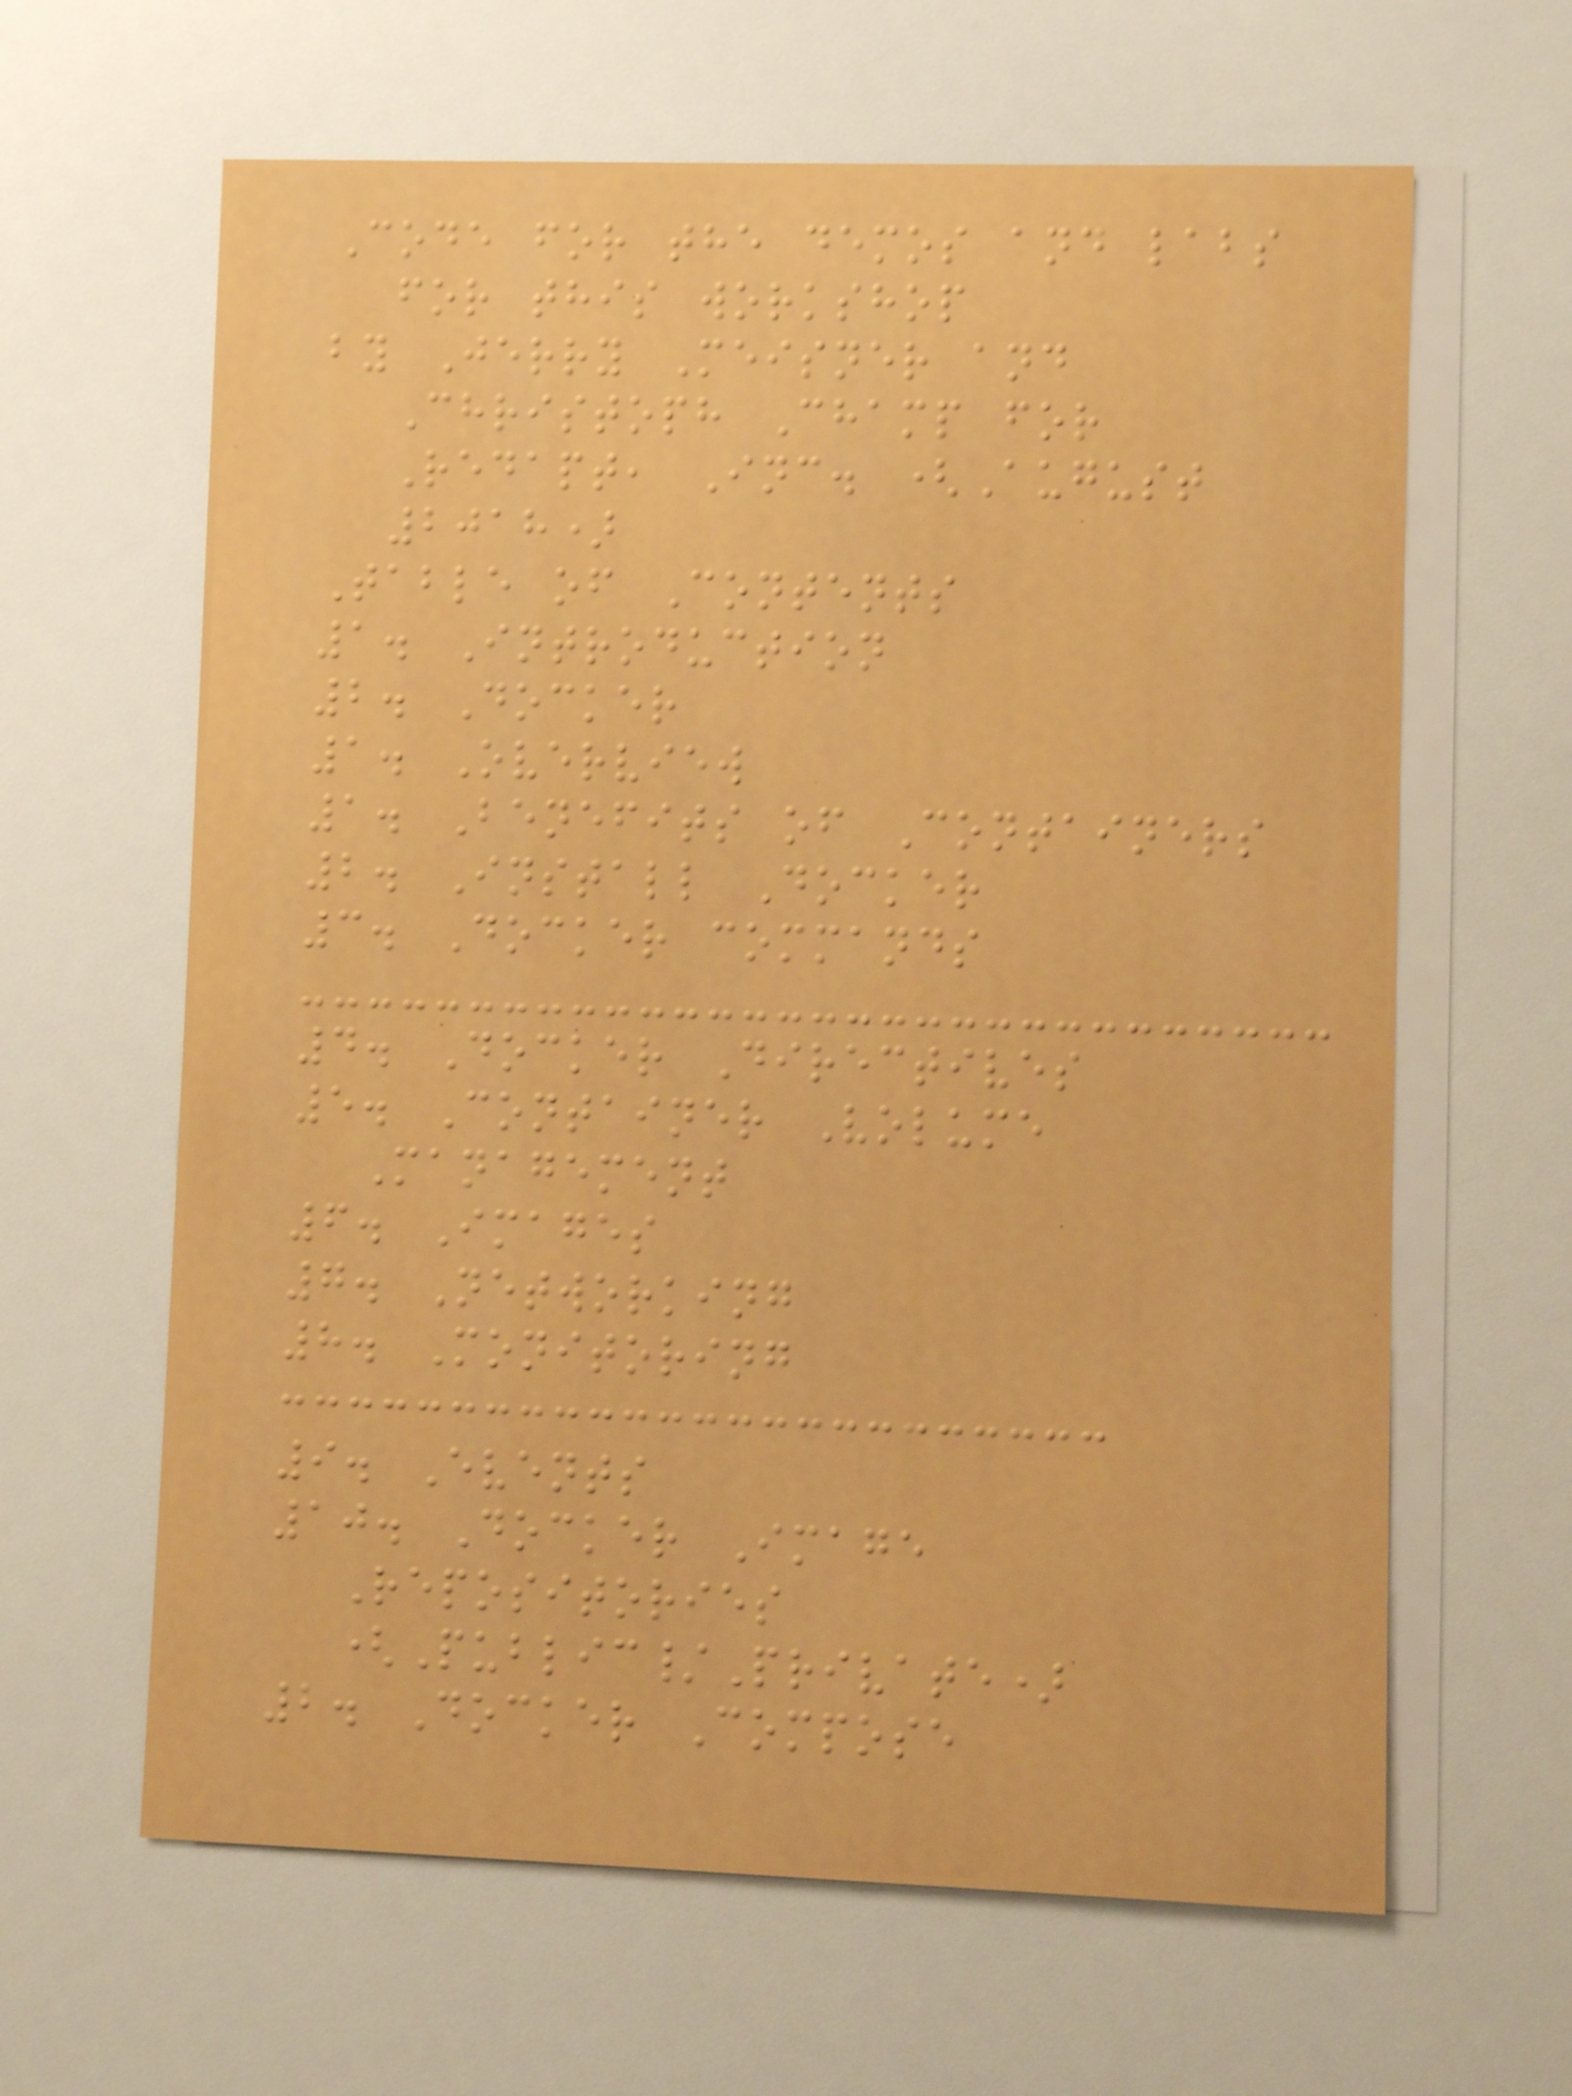Code for the demos and labs
for this workshop
by Jerry Meisner and
Christoph Champ for
Redapt, Inc. (August
2018)
Table of Contents
1. Introduction
2. Docker
1. Overview
1. Benefits of Containers
2. Install Docker
3. Docker commands
4. Docker Directives
5. Container Volume
Management
6. Images
7. Networking
8. Monitoring
9. Events
10. Docker Image
Repositories
(Public/Private)
2. Docker Compose
